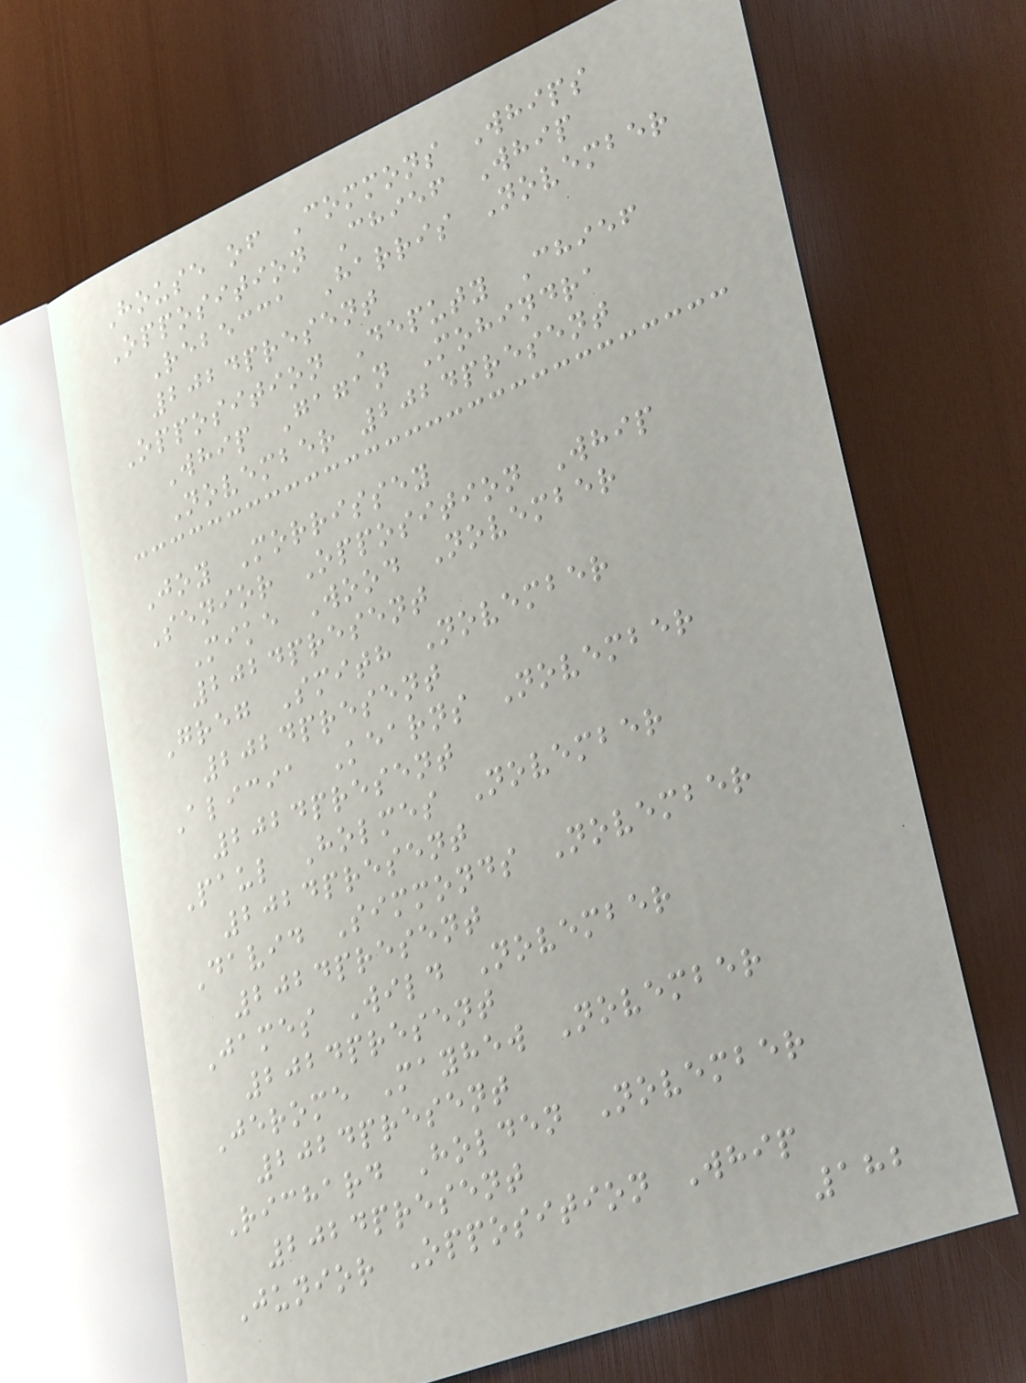House of Commons Whips
Opposition Chief Whip
Rebecca Harris November
2024present
Opposition Deputy Chief
Whip Gagan Mohindra
November 2024present
Joy Morrissey
Senior Opposition Whip
Mike Wood November
2024present
Greg Smith November
2024present
Alicia Kearns November
2024present
Paul Holmes November
2024present
David Simmonds November
2024present
James Wild November
2024present
Jerome Mayhew November
2024present
Richard Holden November
2024present
Junior Opposition Whip
182
